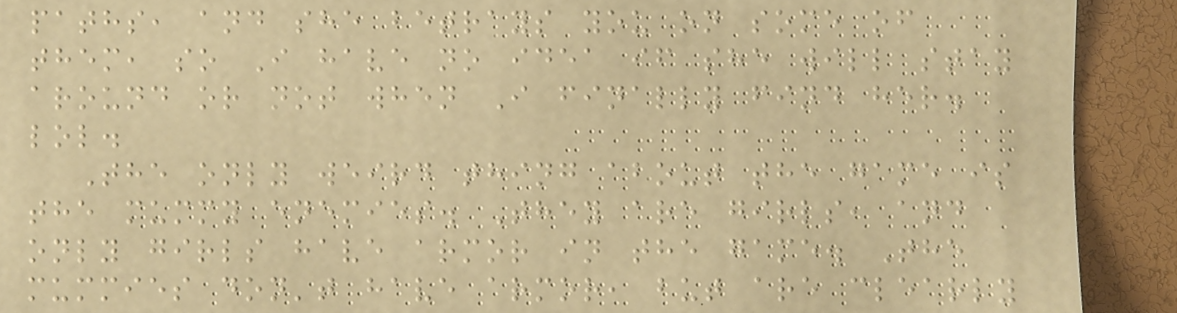paths, and she betrays you on some of
them, so I have no idea if she will stay
around or not when I finally find her.
lol.
The only weird thing about the game is
the mummy enemies. They are girls, and
only girls have armor in the game. The
mummies don't have armor, but are clearly
